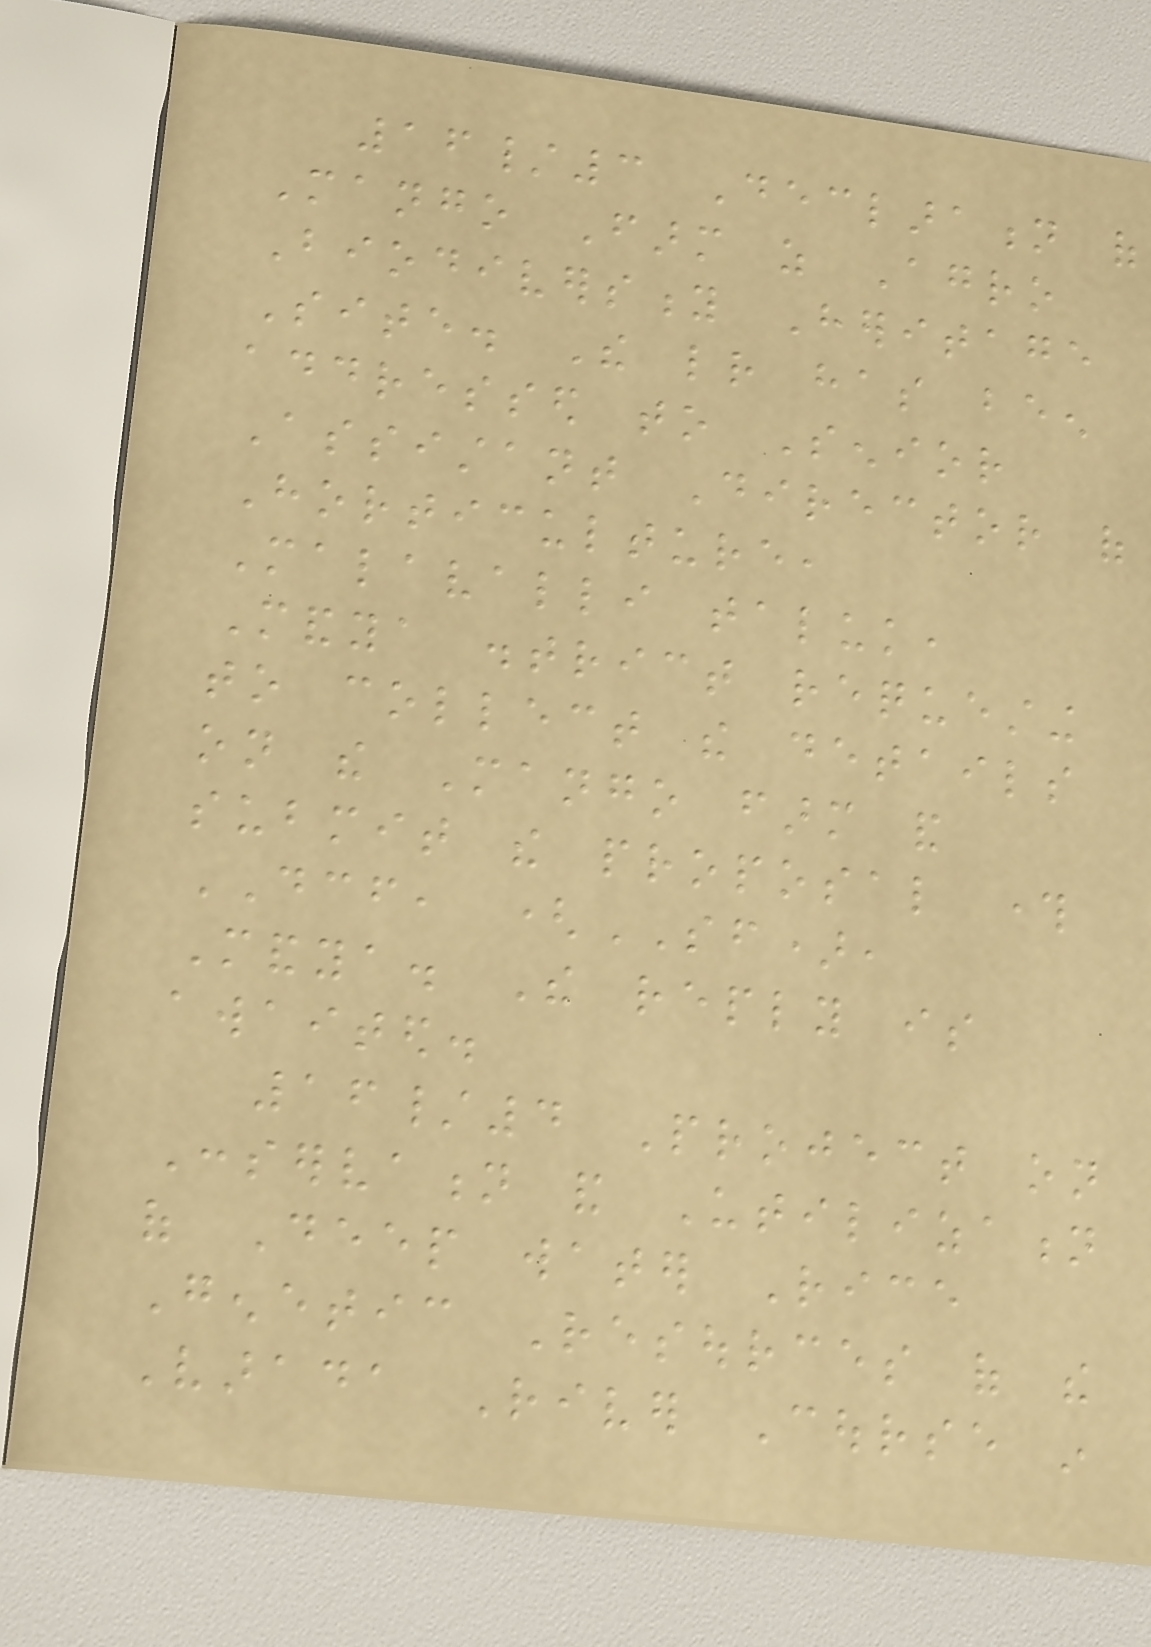16/3 Declaration of
Mango Farm as Agro
Biodiversity Heritage
Site. The letter has been
addressed to Senior
Assistant Director of
Horticulture,
Malavalli taluk,
Mandya district requesting
to collect the details
on the Mango farm and
submit the proposal through
DCF, (SF),
Mandya. The reply is
awaited.
16/4 Project on
Conservation and Utilization
of Deep water Rice
Genetic Resources of the
Varada River Course in
